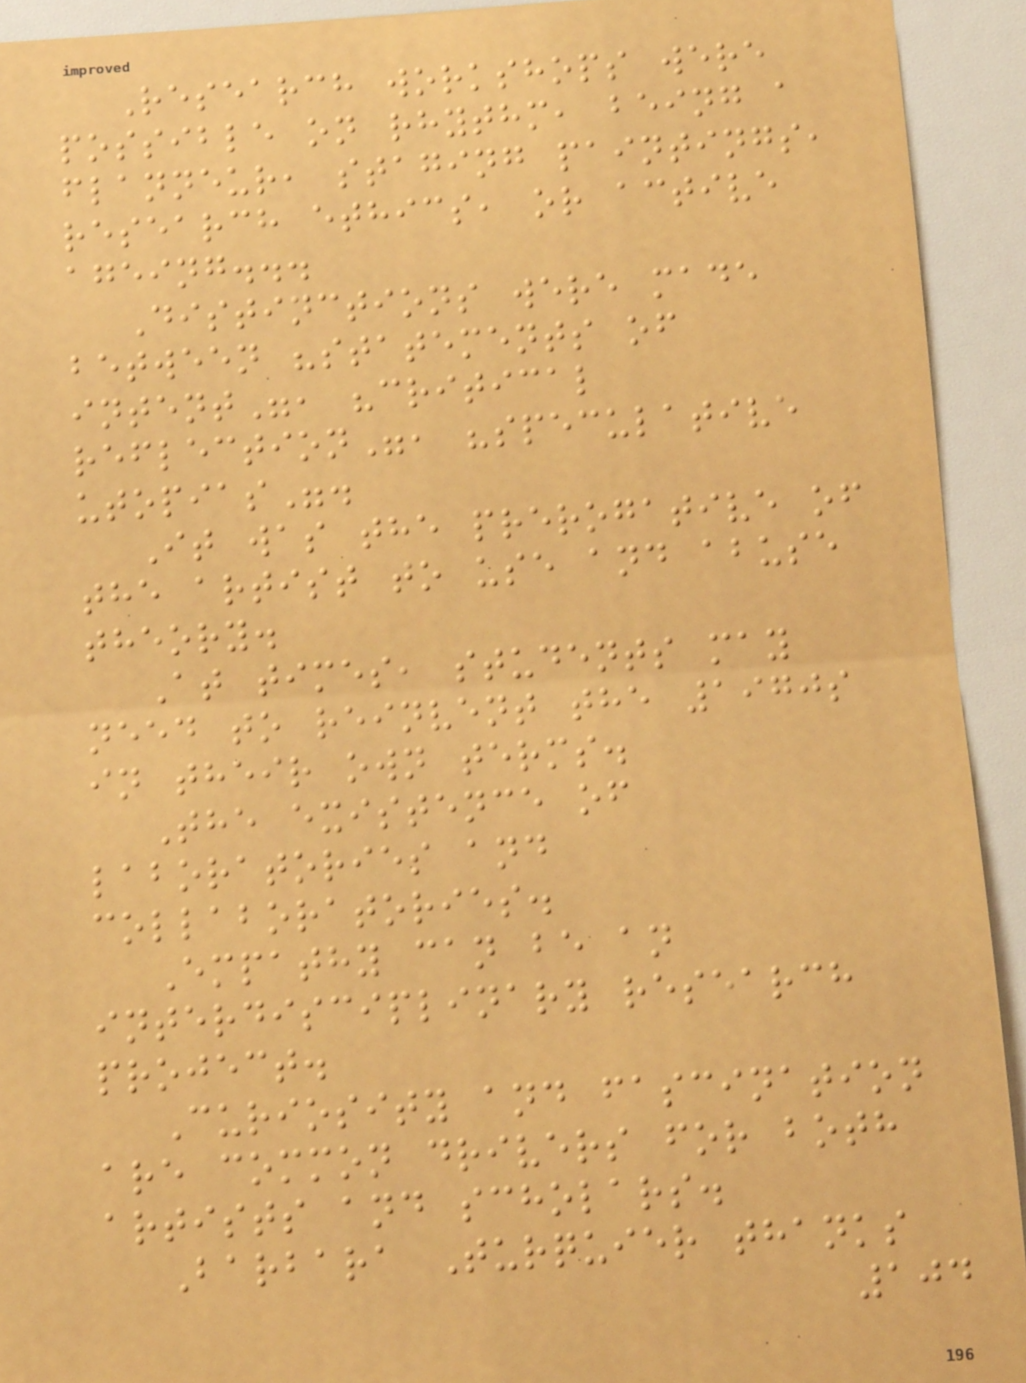Research workshops were
possible on rhythm, being a
flanneur, staging paintings,
research ethics, or active
ageing...
Distinctions were made
between "statements of
intent", "critical
reflection", "speculative
utopias".
It was the prerogative of
the artist to use and abuse
theory.
At times, students may
need to reinvent the 1970s
in their own terms.
The existence of
laboratories and
collaboratories.
Empathy can be an
interdisciplinary research
project.
Curiosity and fascination
are common drivers for both
artists and scholars.
Barbara Turquier thanks
104
